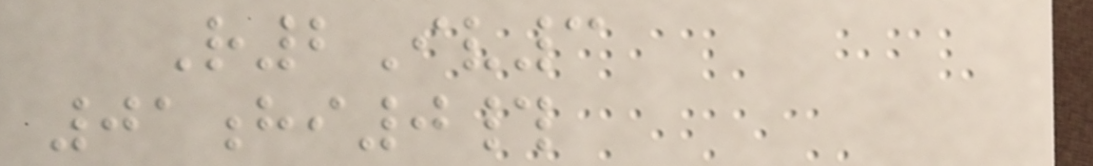R2Iv3
01hi0#
